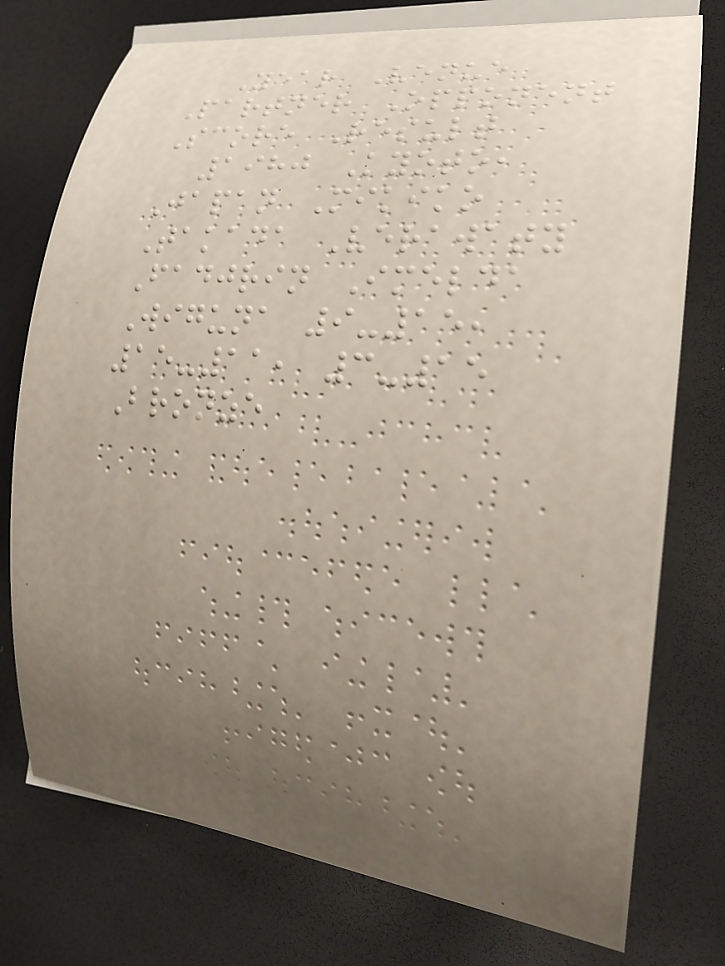Year Venue
Partner Opponent
Score Result
1980 Kyoto,
Japan Mikiko
Takada Verawaty
Fadjrin Imelda
Wiguna 9-15,
15-11, 3-15
Bronze
